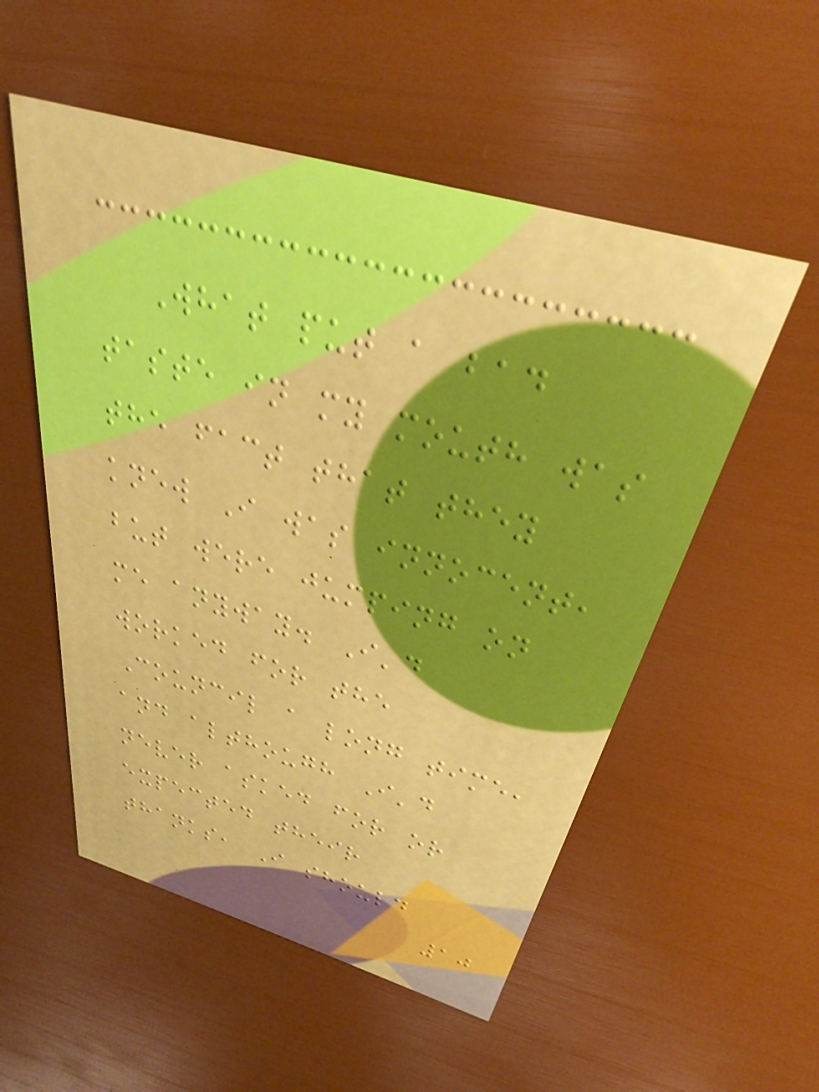What put a bad
taste in my mouth was
the fact that they
knew I was innocent,
but were jumping on
me anyway. I'd
worked for the
Council a long time,
and although I'd
never asked for or
expected their
thanks, I should
10
